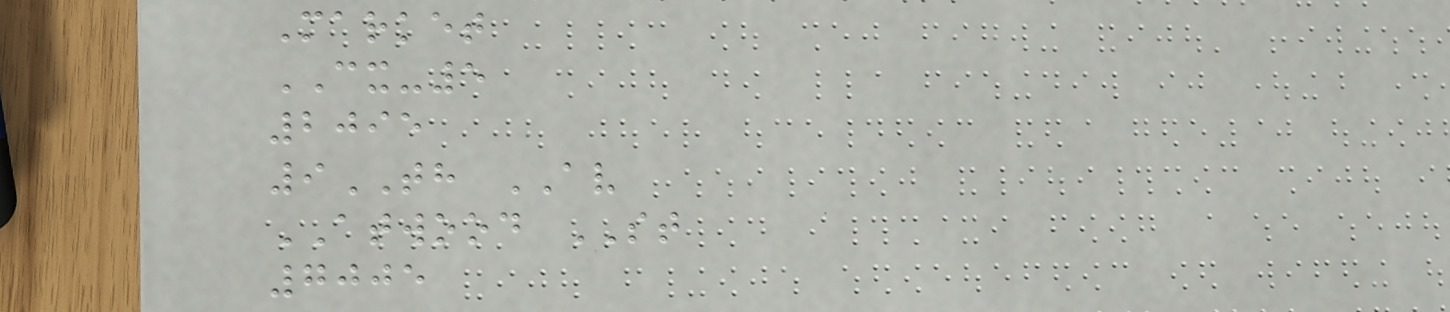Market
CX-5
2095
9TH AV
ATWOOD ST
7005
